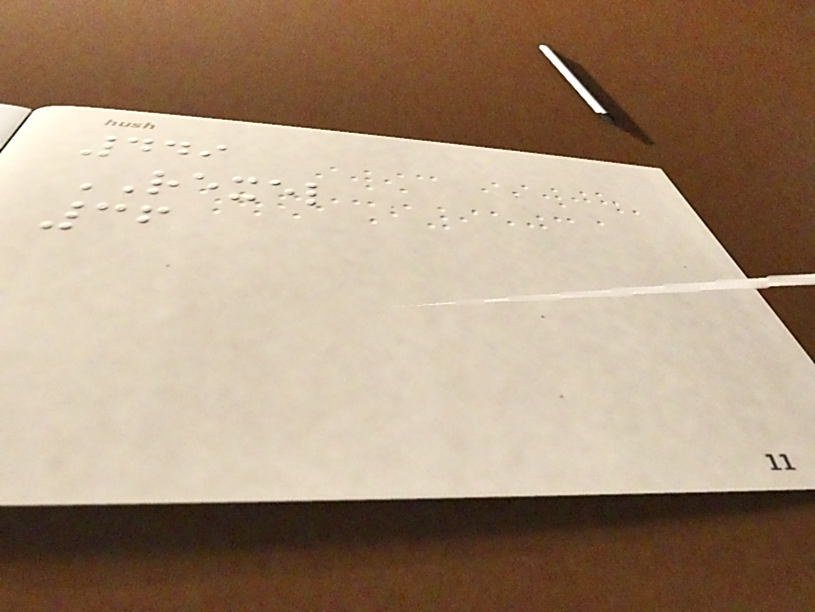449
REXEL
36
